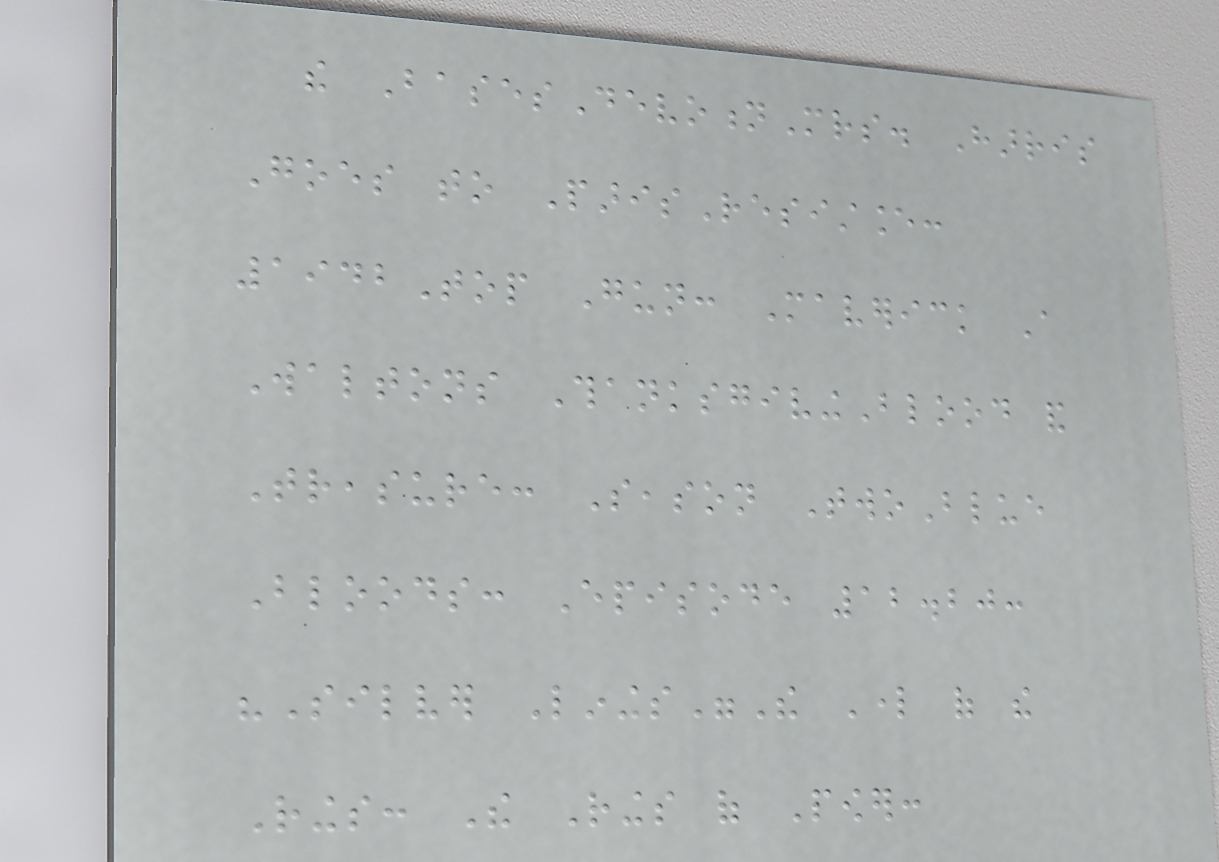the BasesDevotionMrs. Harris
Goes to ParisResistance:
1942Top Gun: Maverick A
Waltons ThanksgivingBlood and
Treasure: Season TwoBlue
Bloods: Episode 12.20:
"Silver Linings"The Lord of the
Rings: The Rings of Power:
